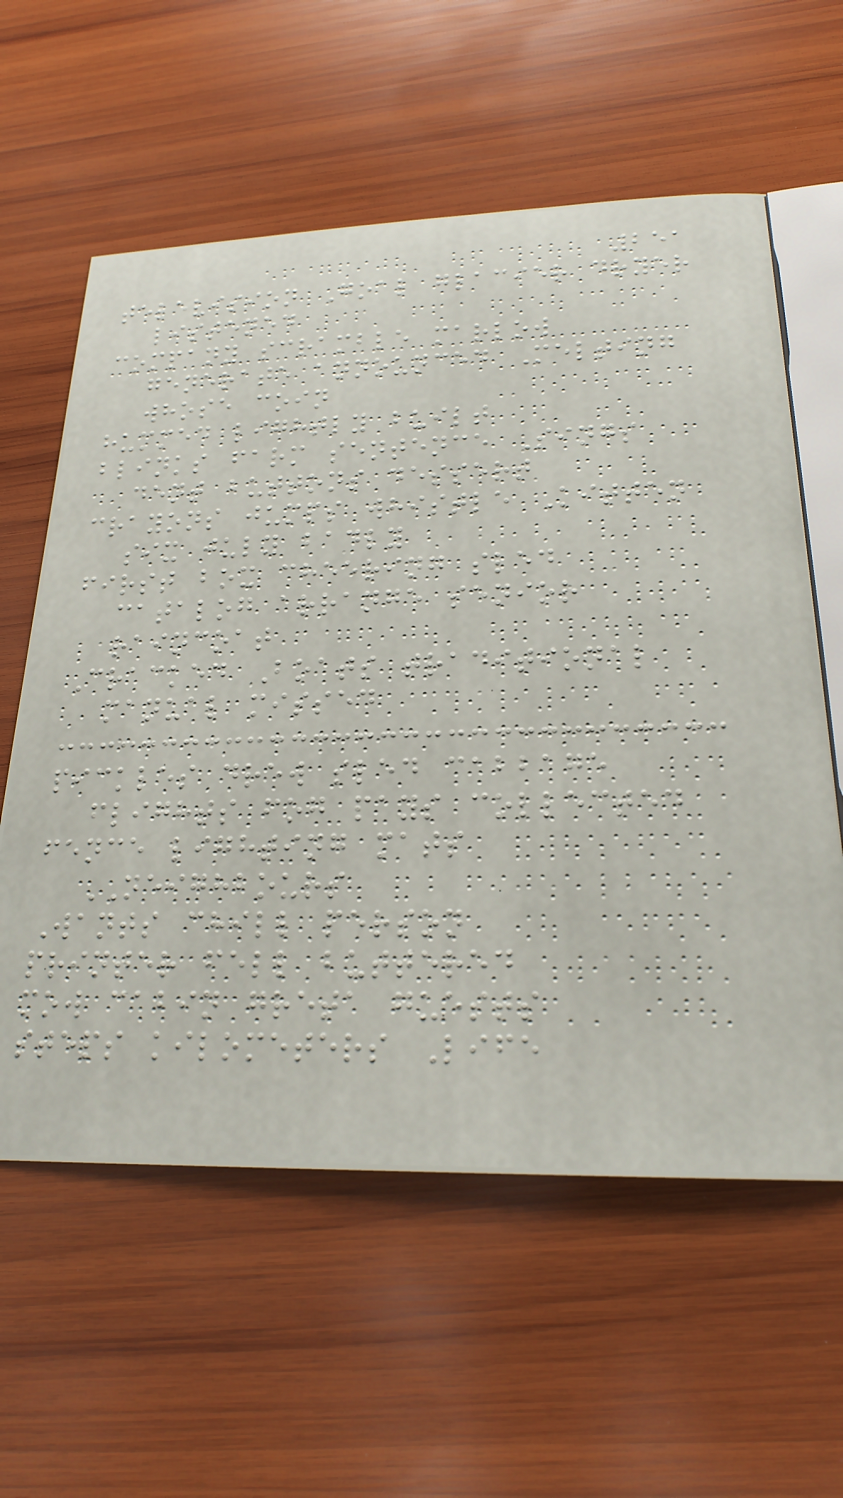251
television Goal glacier dryer
listened
company scramble marlow
generate announced Melting
whose coin
hummed lightly built
blinks farm sentence Sings
dent buttons dessert
crayons jumps whistle Kitten
six july badly
first box cheering sled
catalog arrange senior
raincoat
Cracked Boats traditional
manual missed
pickles drew sled cabbage
flights fog pays collected
fence lighting mats
NEIGHBOURS
Wants chill person
printer fell buttered
mow cabin greta guests
steps kilometers Life
